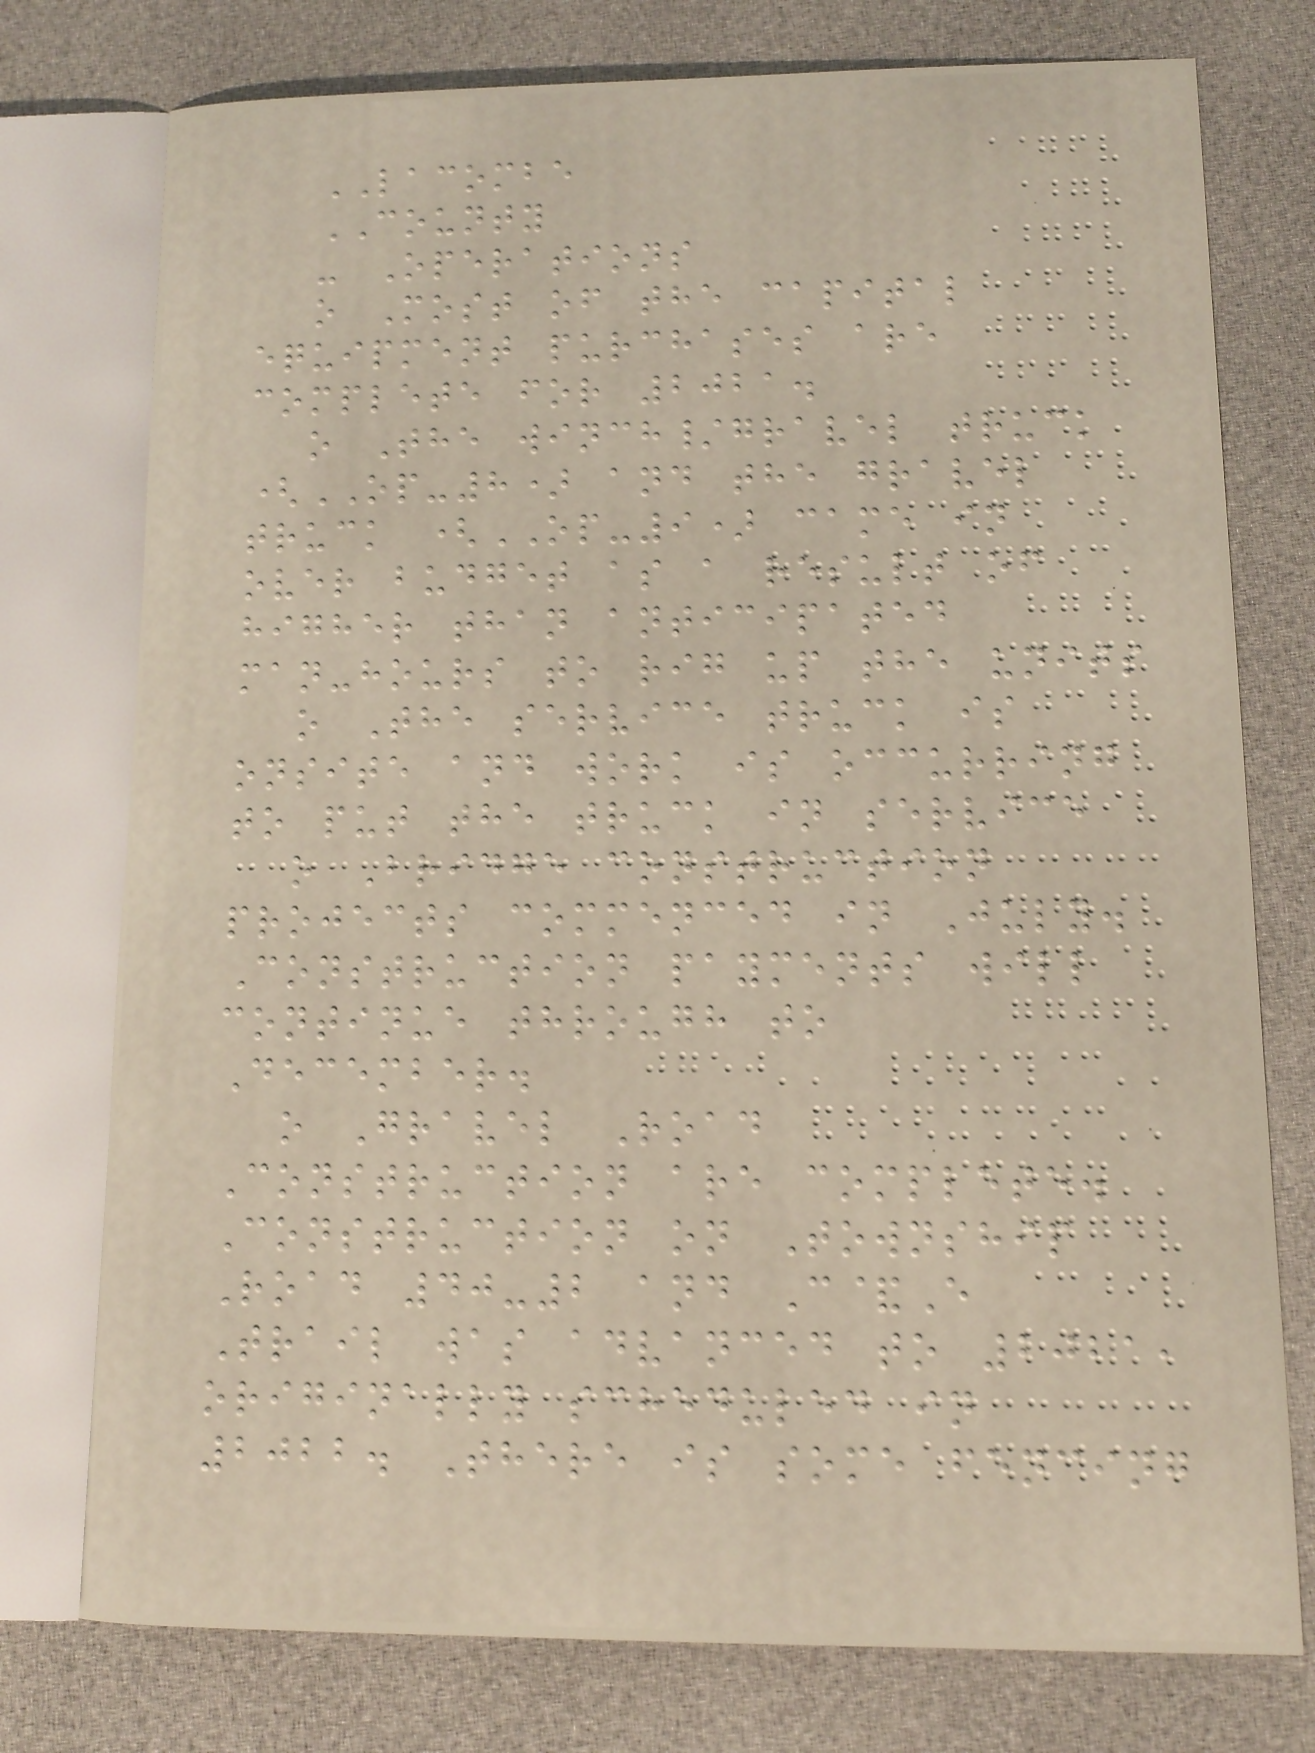LACOMBE
COUNTY
- Operations
o Most of the capital
equipment purchases are
complete for 2021.
o The winch/gravel truck
(OP-8) and the gravel
truck (OP-9) came in
over budget as a result of
higher than anticipated
man-hours to rig up the units
o The service truck is
onsite and work is occurring
to put the truck in service
o Bridge construction
projects commenced in July.
Construction payments will
continue through to
December.
o Gravel Road
Construction are complete.
Construction on Township
Road 40-2 and C&E
Trail was advanced to 2021,
originally scheduled in
2022. There is some fencing
